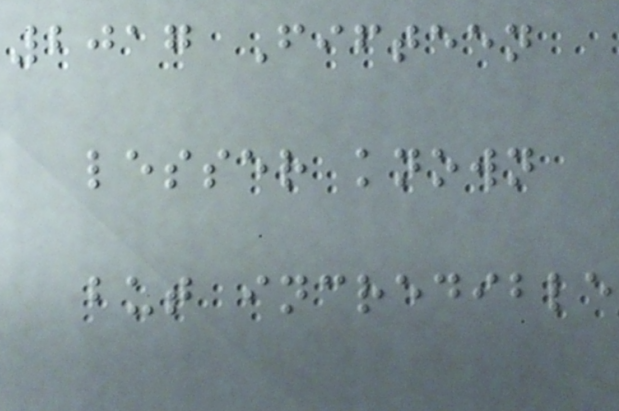2017 Fifteen
lesser known
but incredible
